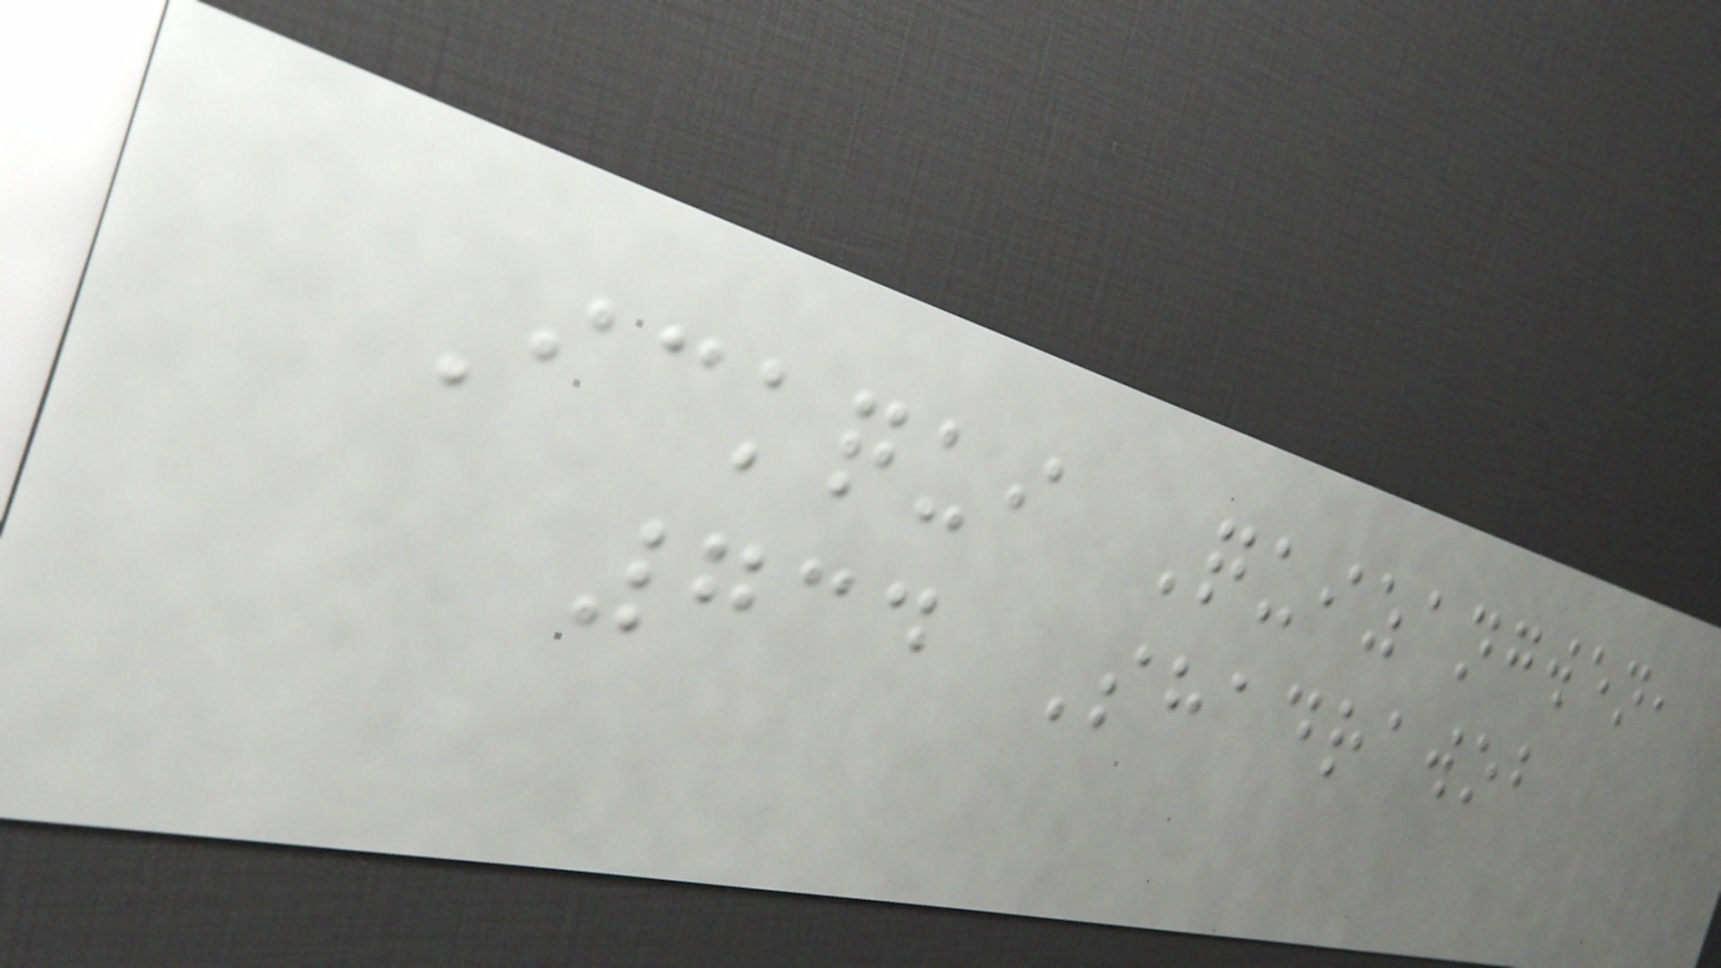Ickqui Quizangwen,
734 Shadrawob
